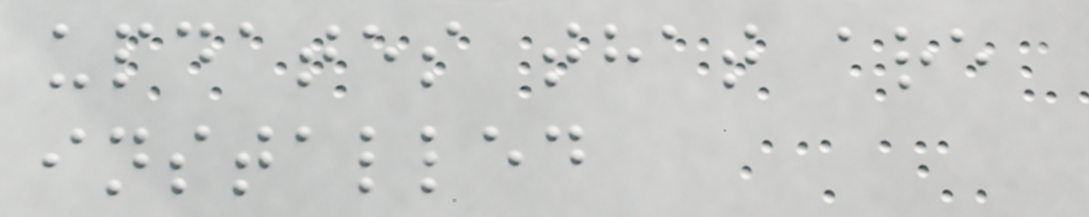updates that are
installed
